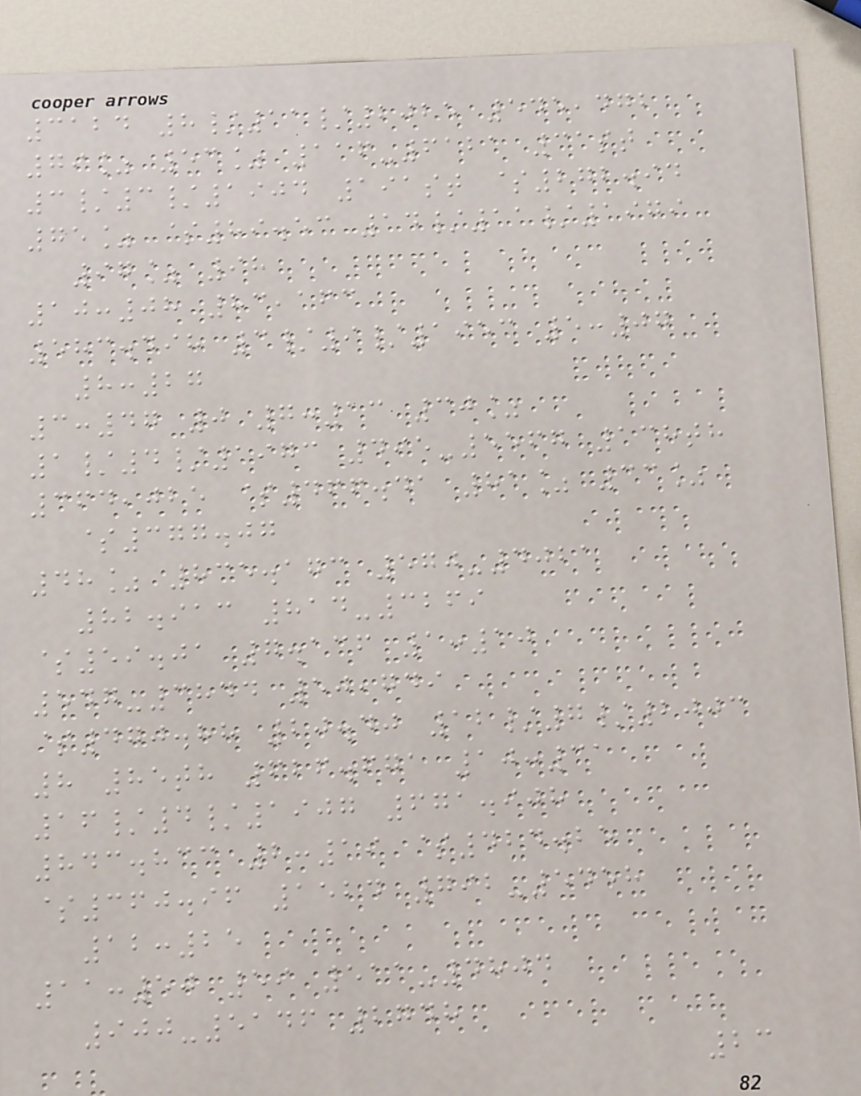3124 8/11/2025 545,472
79% 53% 116-6121 31st
3/3/1904 191st $272.94
75% $89.53 14/11/1979
97% 98
10:08 83,163
583.498 3/9/1953 5:07
8:27
3:47 0 7:13 30%
1/4/1973 495-5567 138th
364,025 $466.41 81% 33%
$377.07
48% 835.173 570-4021
82.913 814-3269
$59.01 7.136 1:10
547-3844 50,749
$470.88 20.40 12/7/2003
8 85th 626.671 10:31
16/4/1907 671.908
843.833 2:19 $424.25
$360.96 1524 792-5458
12:25
11:50 59 511-4804
900-5146 2748
23
